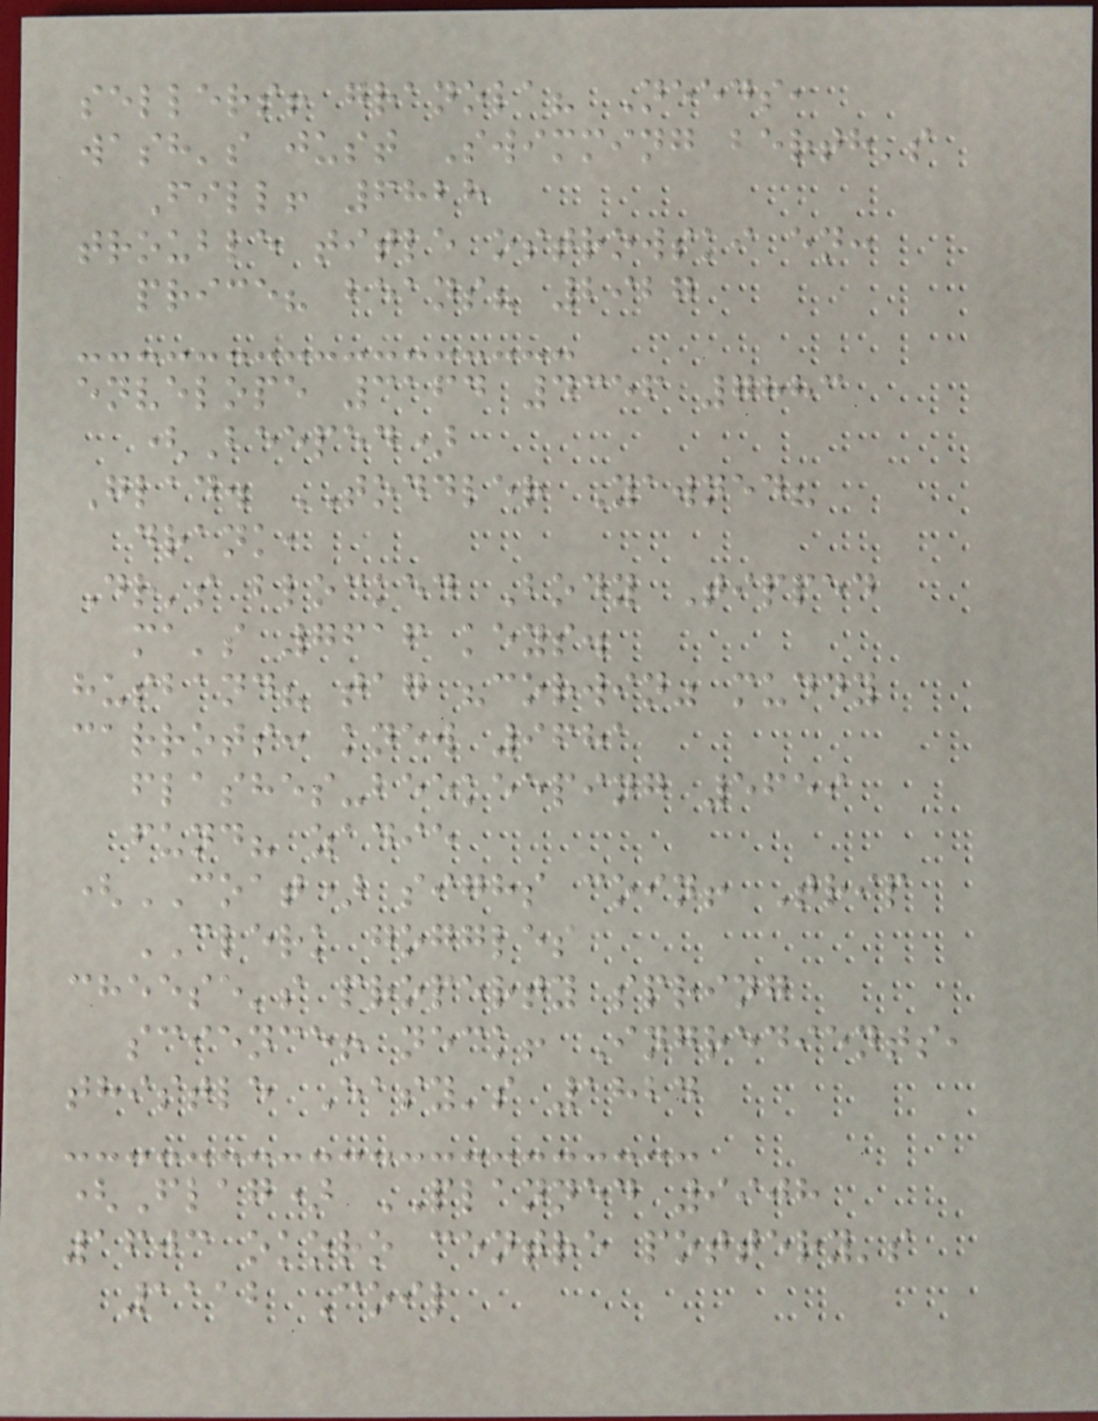sellers! granola? Needs,
wash's just Swimming berth's
Fill! 6828
trouble title ostrowski en:
price? beans? 2927
envelope 3164 4356 7883
(Beeped)
Glad. TODDLER Yawned?
drank,
Dr's blocked Body Tipped
ma's 7616 keys.
husband? tag "corwin" muddy
carrots: knew 9681
flashes-beekeeping 5659
fund? zadie
(COAT) sighs coin! Trip
CLERK goggles
cheese's property spring
science! neck! Ingredients,
thistle Easy's 1824
(Flag) PLANNED 9908
1603 okoro centre pottery's
1112 Coil
